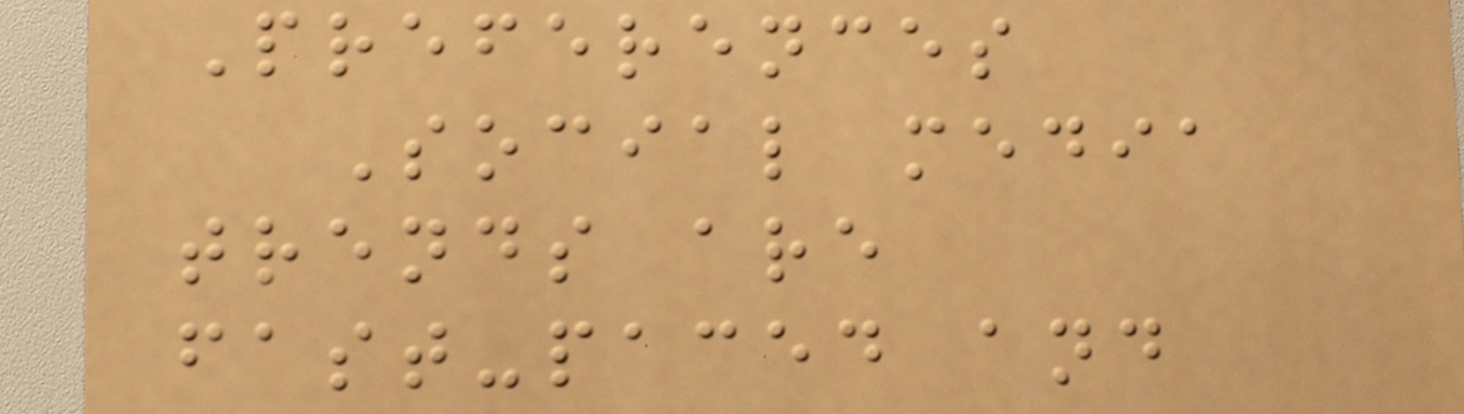Preferences
Social media
trends are
fast-paced and
